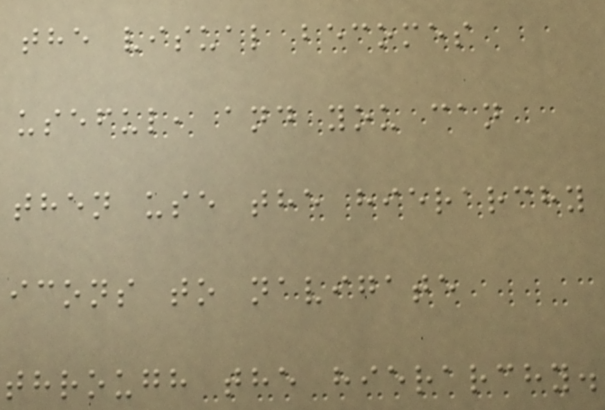the visual becomes
useful, and you can
then use the hierarchy
icons to navigate
through the hierarchy.
